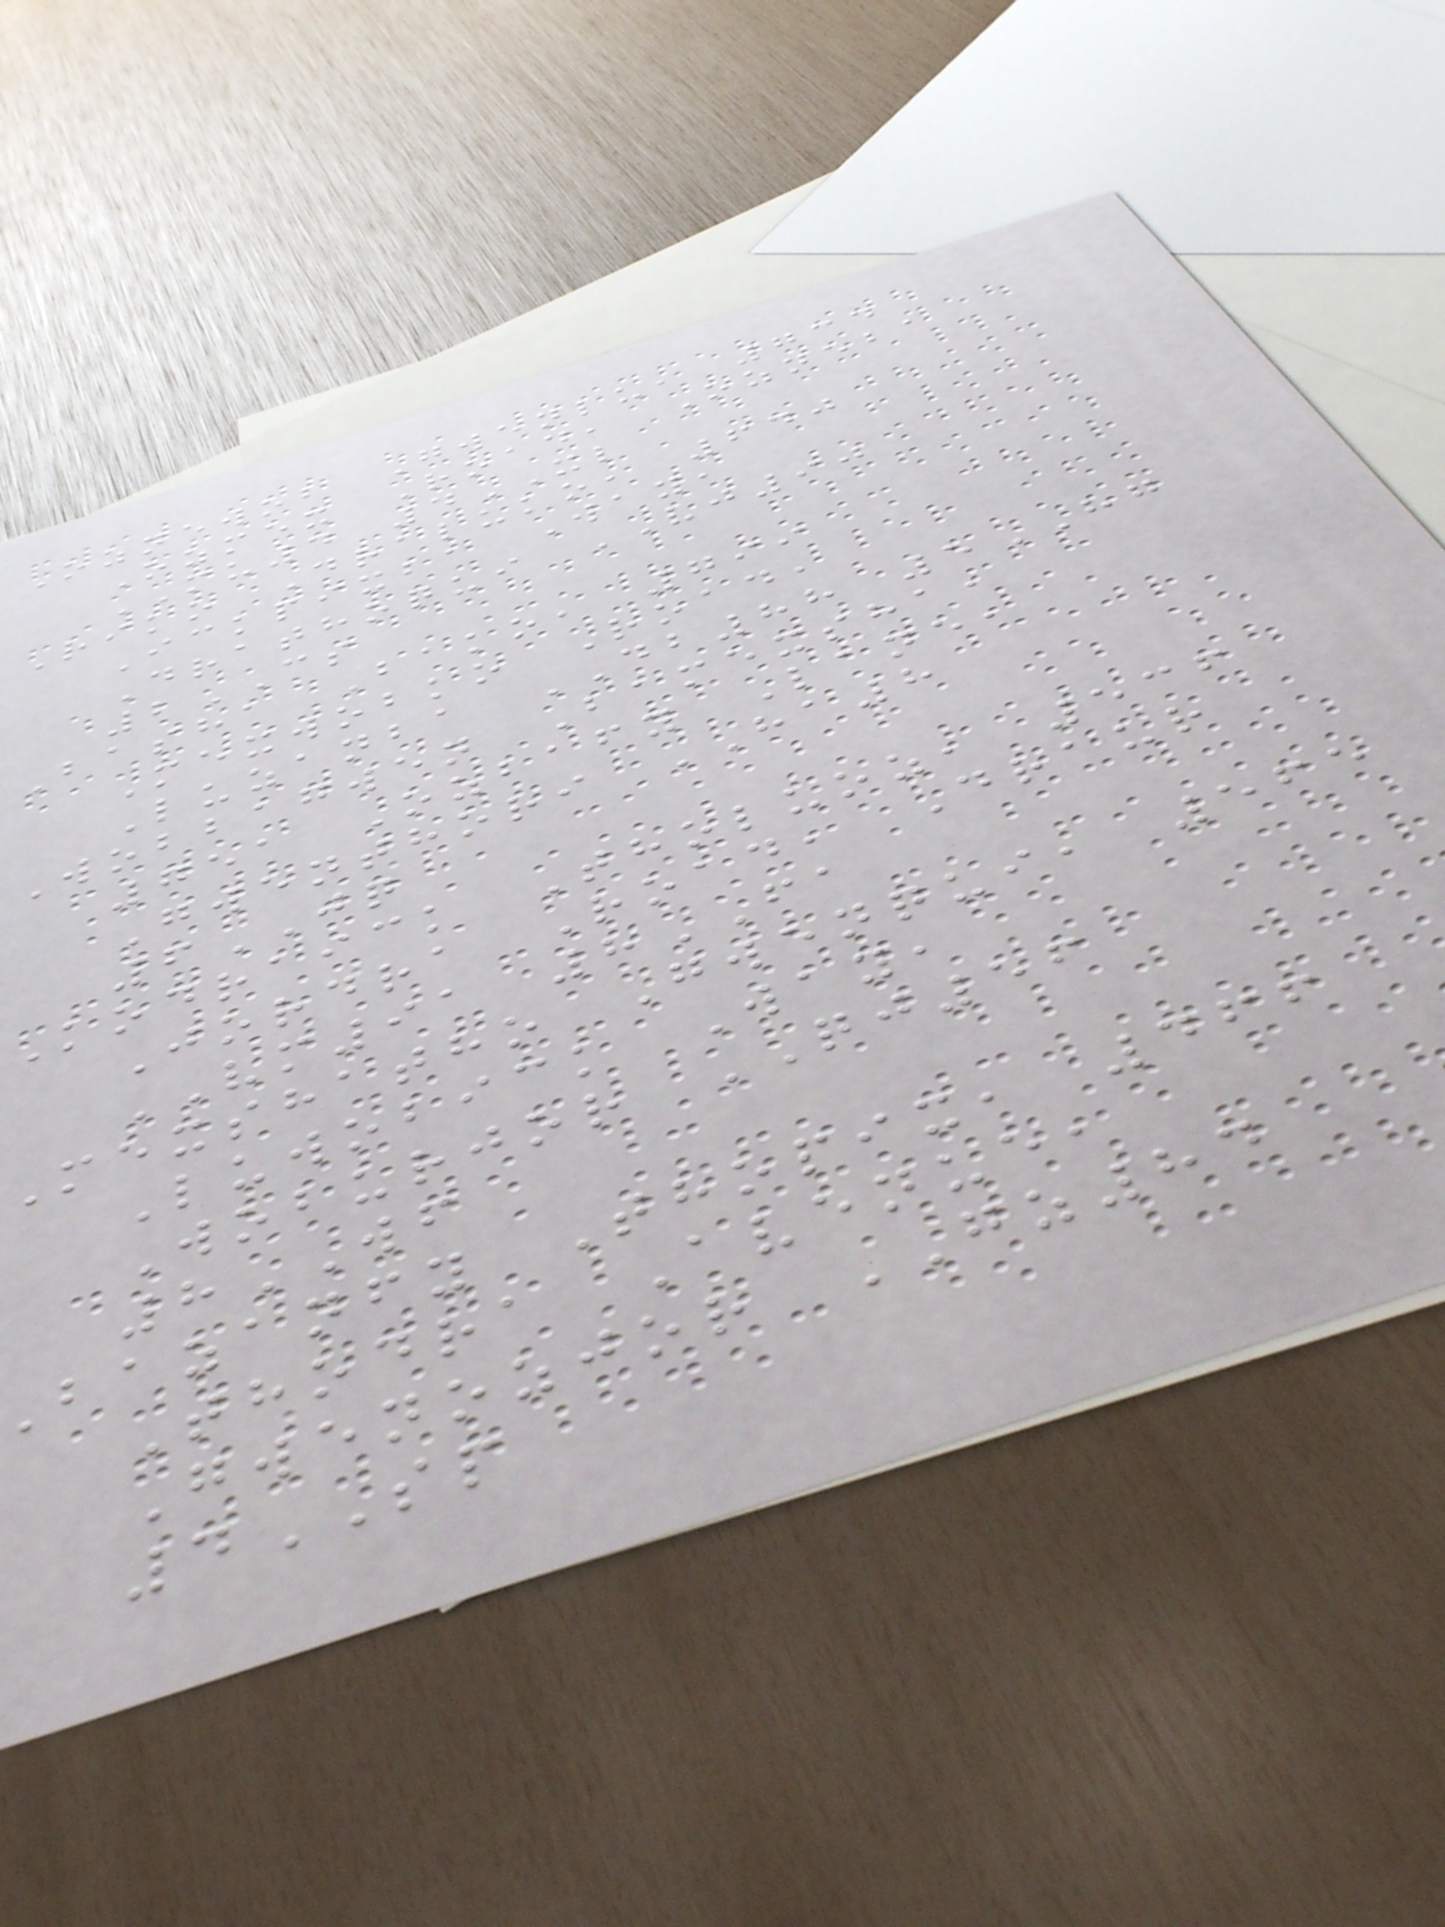Oznewob Gwenlu, 734
Ozmex Road, Ozneba
MU4 4XL
Riko Draluko, 640
Ickpixba Way,
Drathoqui VJ90
2CS
Basha Bako, 799
Mexwobko Road,
Luzanba DB88 5HG
Wobbagwen Bamexsha,
751 Ozbafy Lane,
Gwenthori HA8
6JQ
Kodraick Tholuoz, 536
Jordra Road, Draur
VM91 8FA
Mexshatho Gwenqui, 565
Luwobick Way,
Woburjor QJ56
8WF
bazanfy Thopix, 466
Thodra Avenue,
Gwenozjor GZ84
4SP
